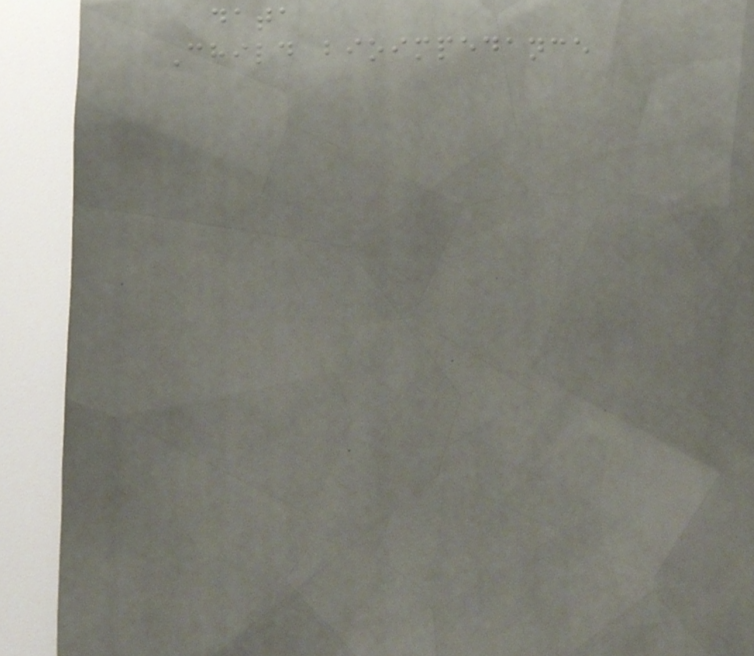data
Child bioimpedance
